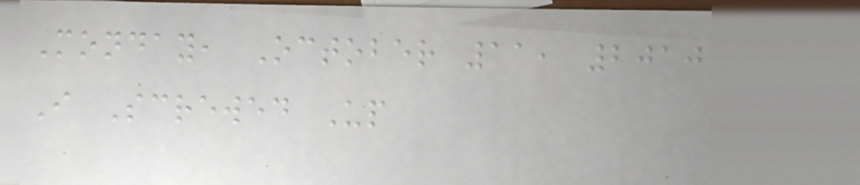Monday, October 11, 2010
I Screwed Up
